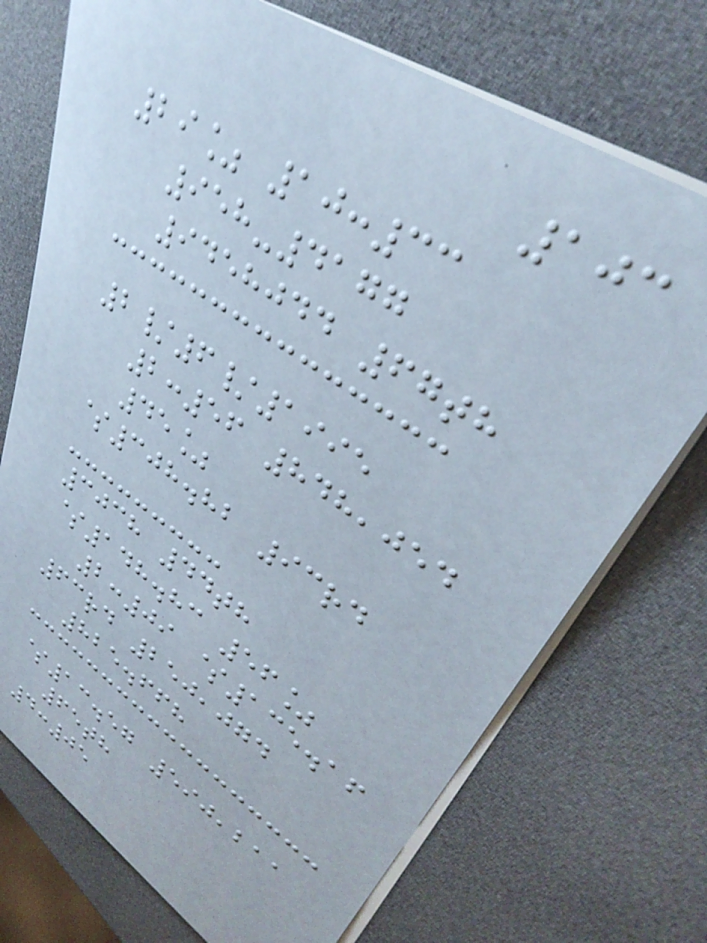103
29% 10:33
958-4177
9458044 67th
2/6/1995
2:56 848,054
45%
$308.82 93rd
3038 44th
$148.83 56%
2:09 $135.16
63rd 250,074
825.668
$13.57 590,211
65th
4:05
